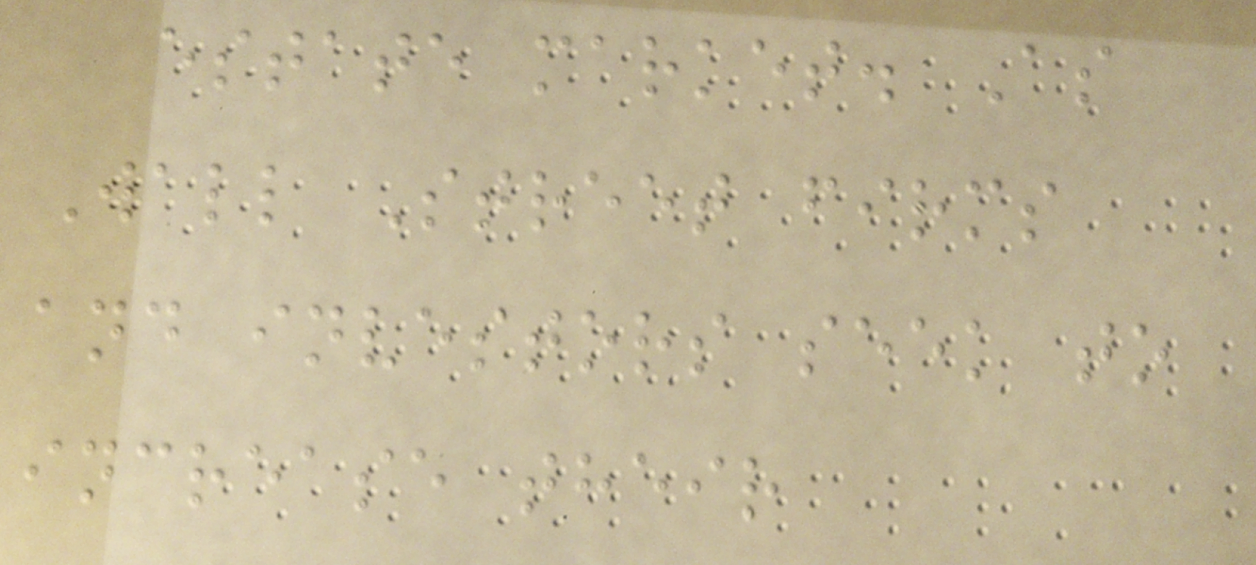estate market. As
Wall Street firms
and investors seek to
increase their
